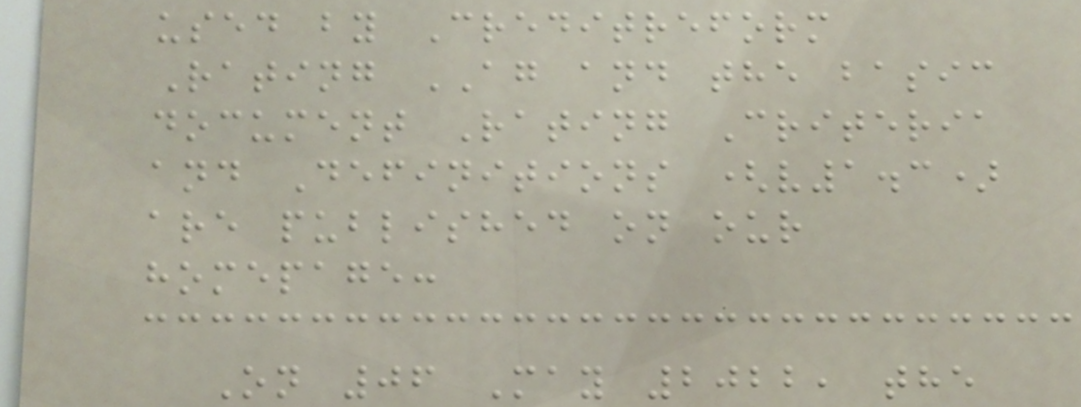used by Creditreform
Rating AG and the basic
document Rating Criteria
and Definitions (v1.3)
are published on our
homepage:
On 06 May 2022, the
